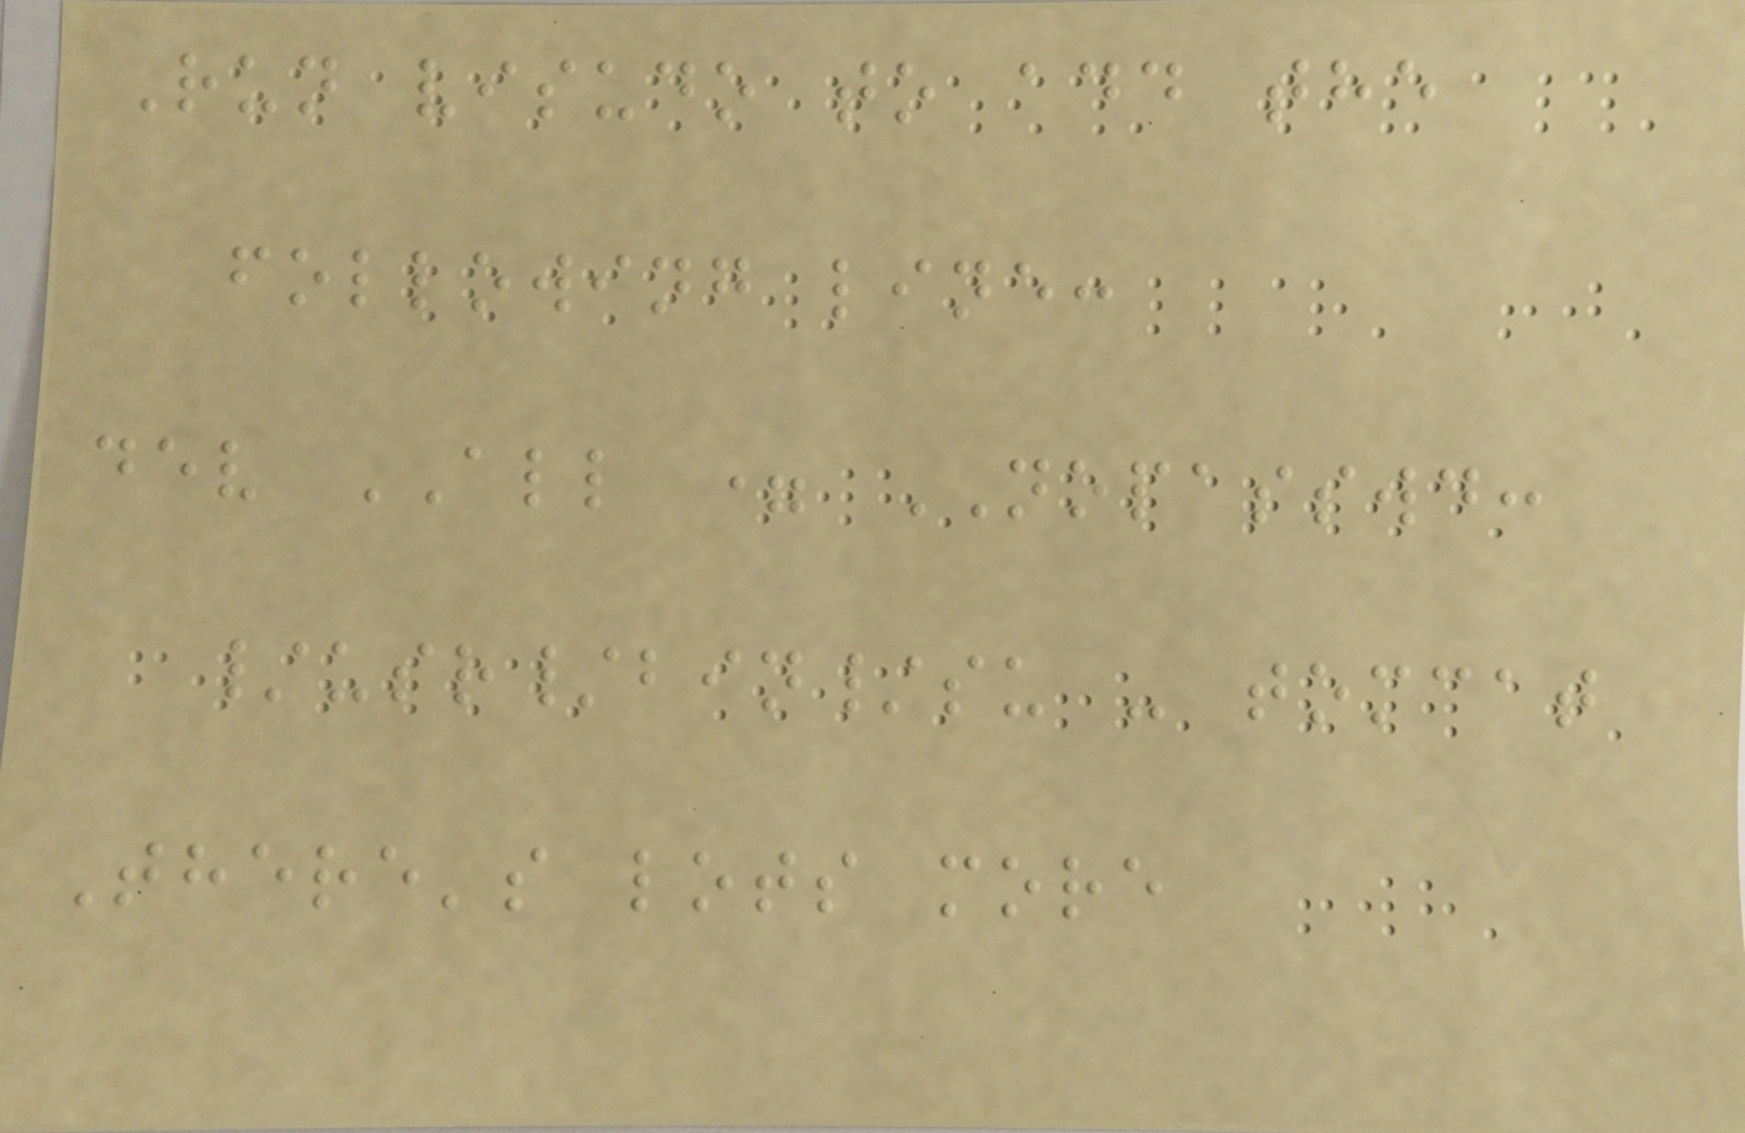Run visudo to add the
following line:
dev ALL = NOPASSWD:
/usr/bin/su - tomcat
There's lots more
